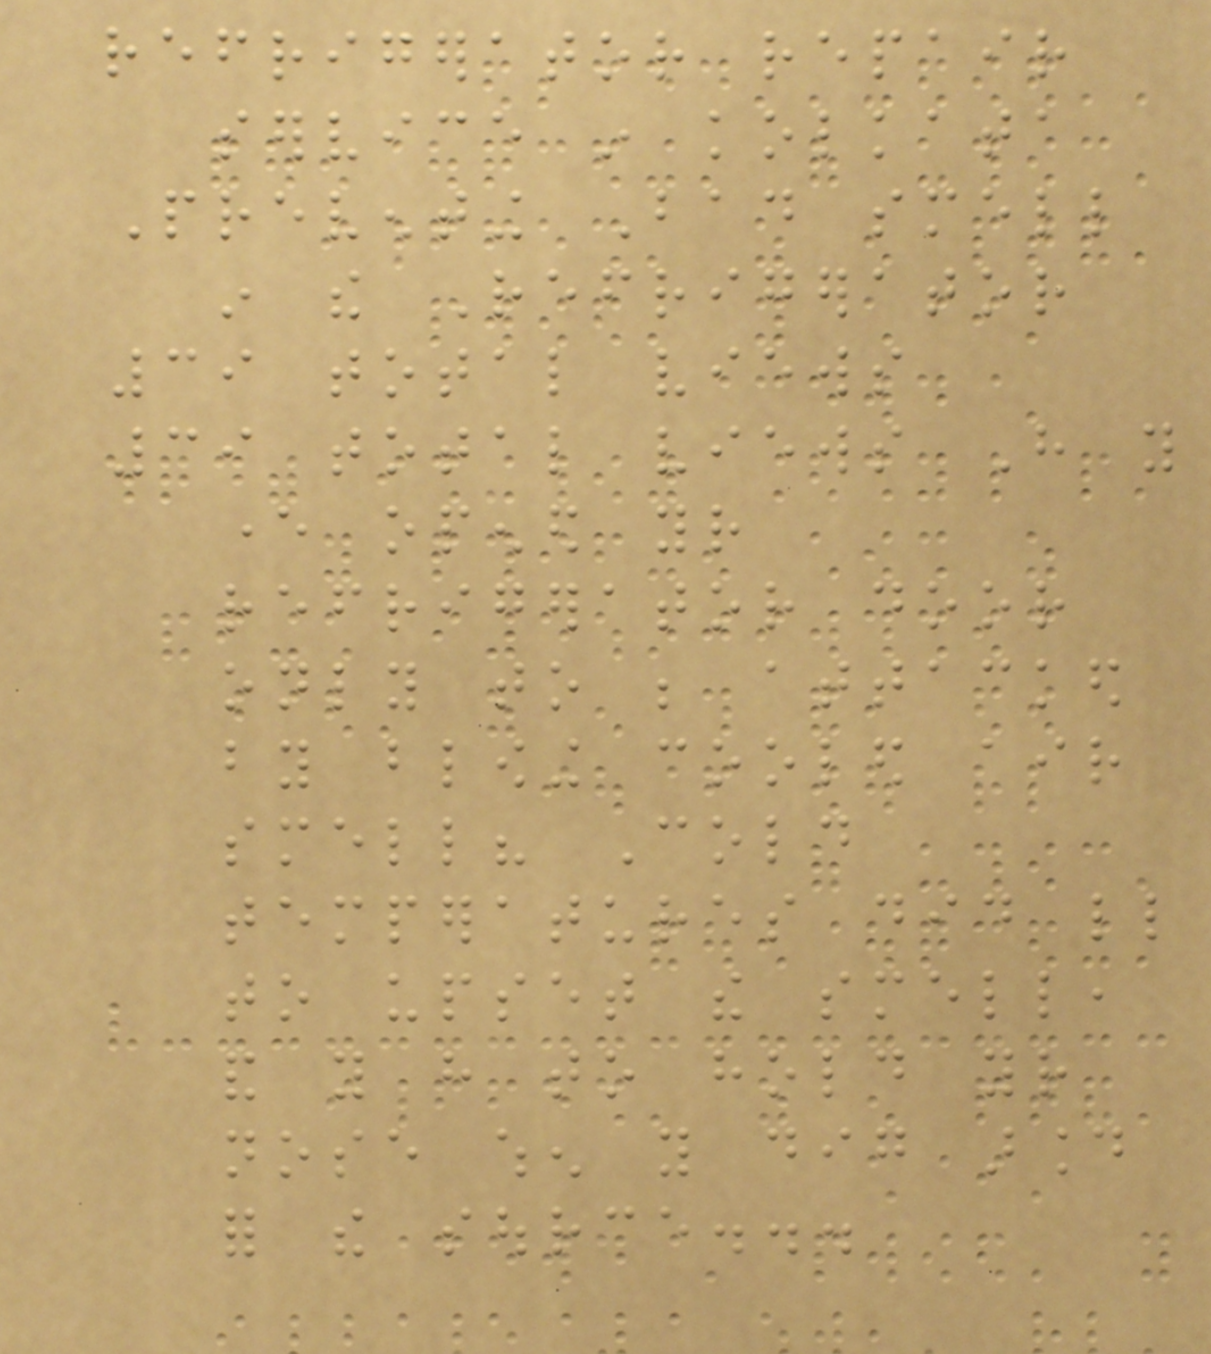refrigerator repair
service in kolkata
Preventing Bad smell
in the Refrigerator
39 total views
39 total views Have you
ever opened your
refrigerator door
only to be attacked
by blowing cooled air
smell? Cold
temperatures did little
to upset the smell,
and you have to hold your
nose when you dig around
for the source...
